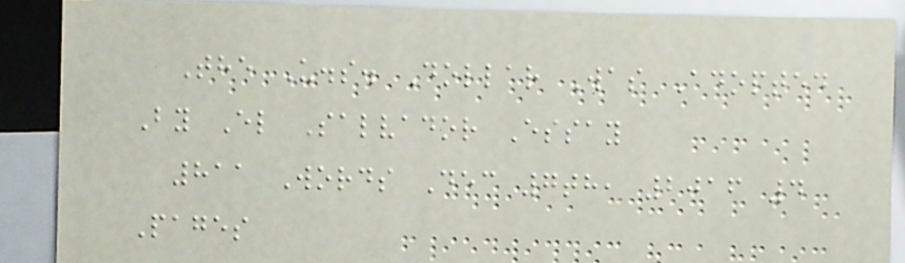The U.s. Dollar Was Adopted
By El Salvador Essay
811 Words Dec 7th, 2016 4
Pages
